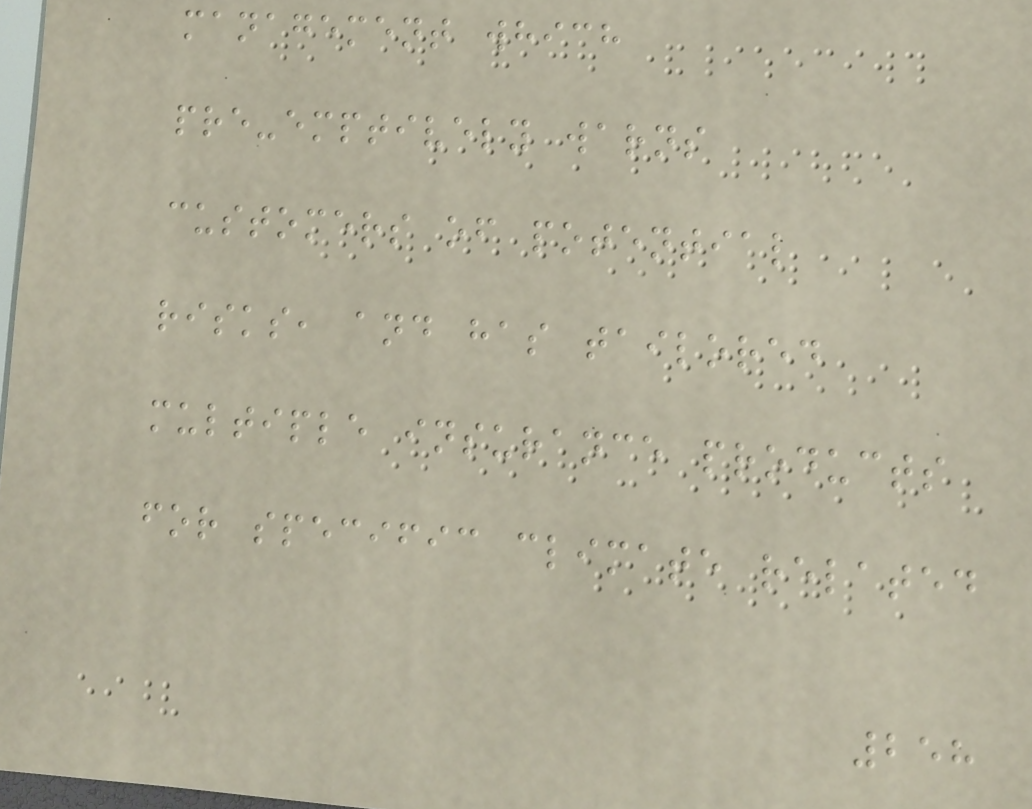management which
pre-emptively warns
customers of potential
risks, and has tailored
multiple insurance products
for specific climate related
258
